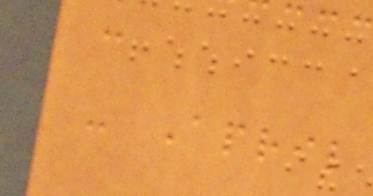-
- April
